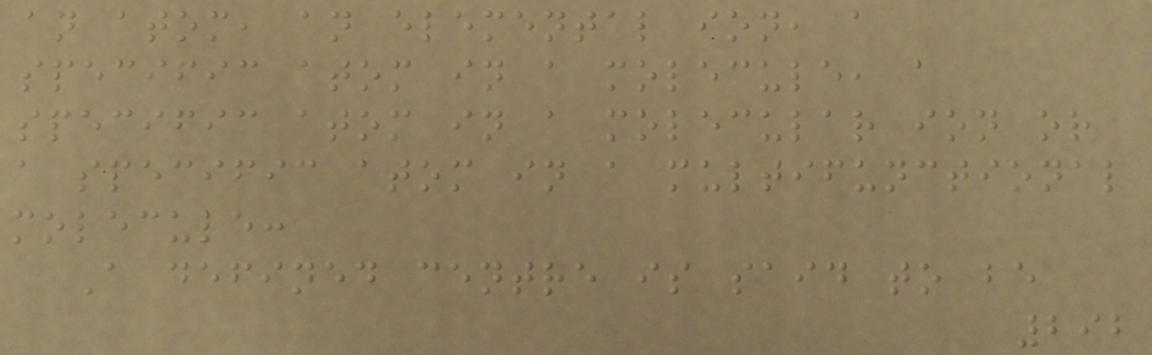an atom, an elemental ion, a
specific atom in a molecule, a
specific atom in a molecular ion or
a specific atom in a multifunctional
molecule:
A defined centre is said to be
292
